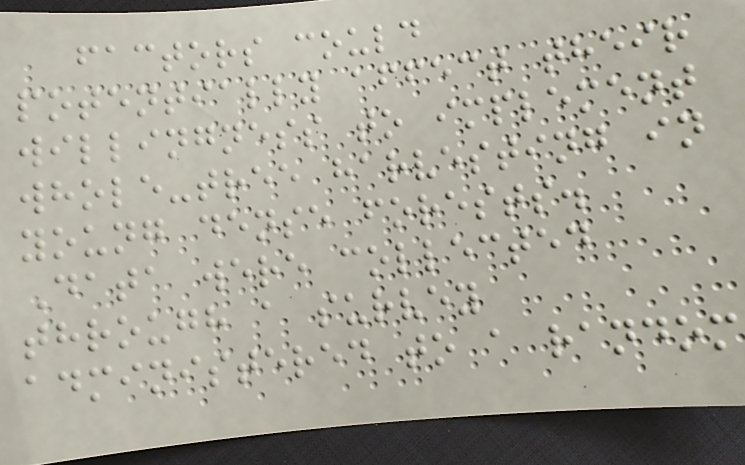factors could
potentially affect their
willingness to implement
whole-tree harvesting in
young dense forests.
Data were collected
through a survey
administered to a random
